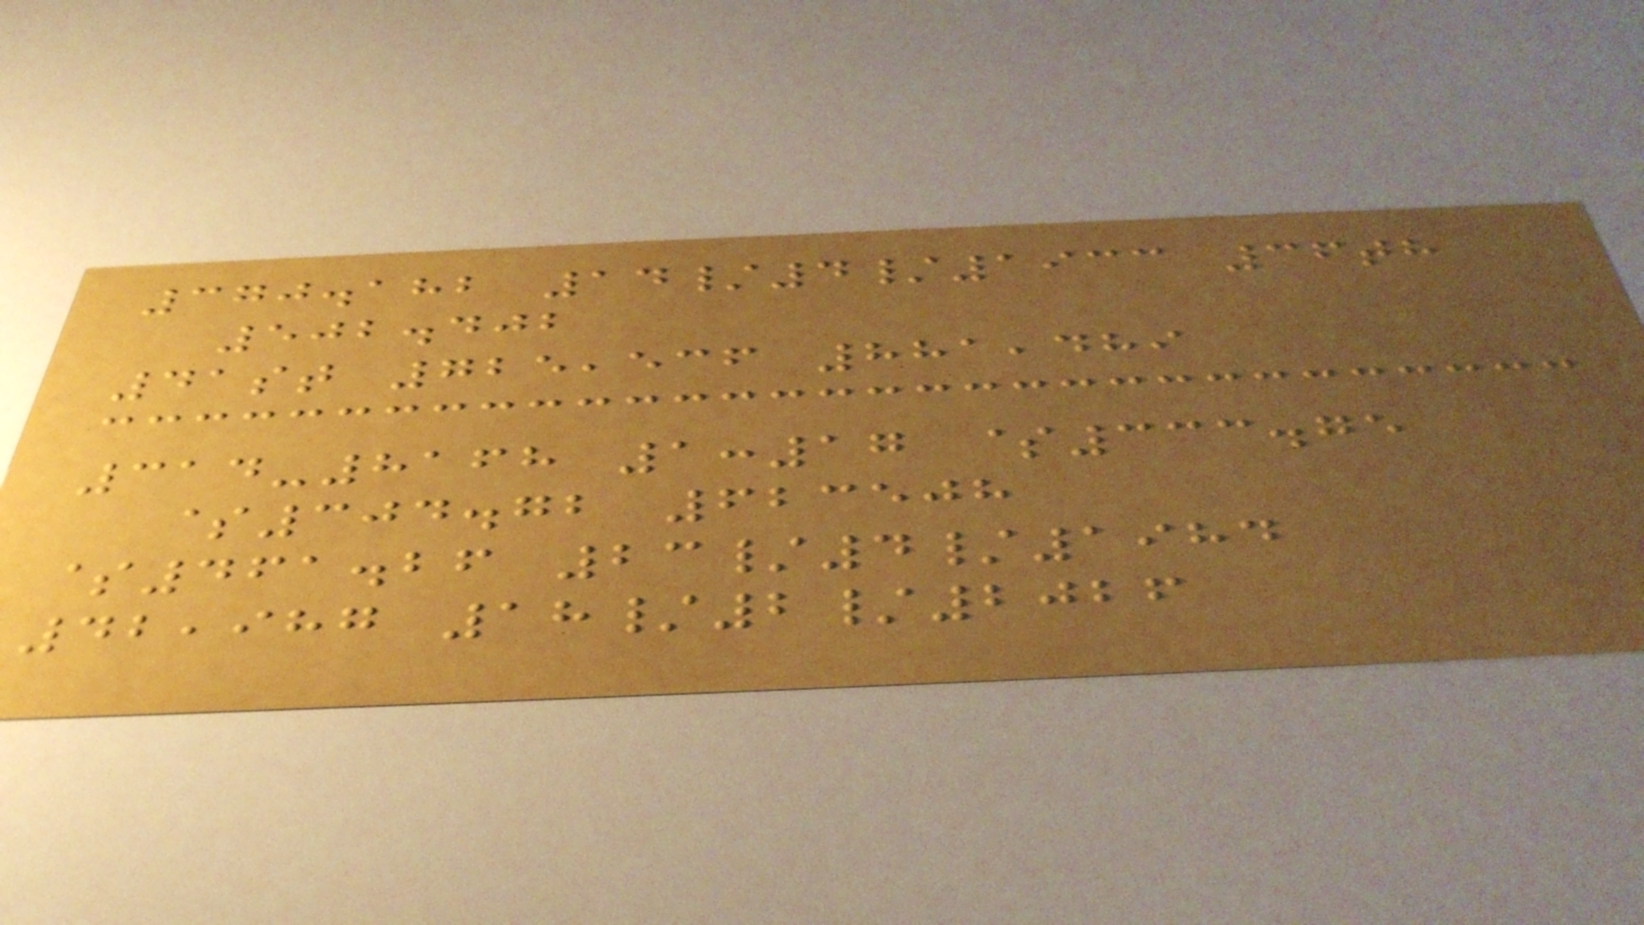370.182 14/4/1933 36th
502.402
41st 725,536 881,489
314-8168 1:17 $333.75
$304.72 623508
$461.26 23/4/1984
42,987 18/2/2026
